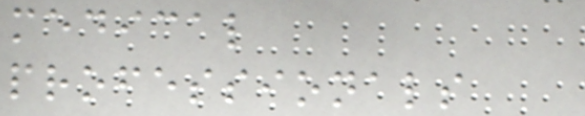medical
professionals
